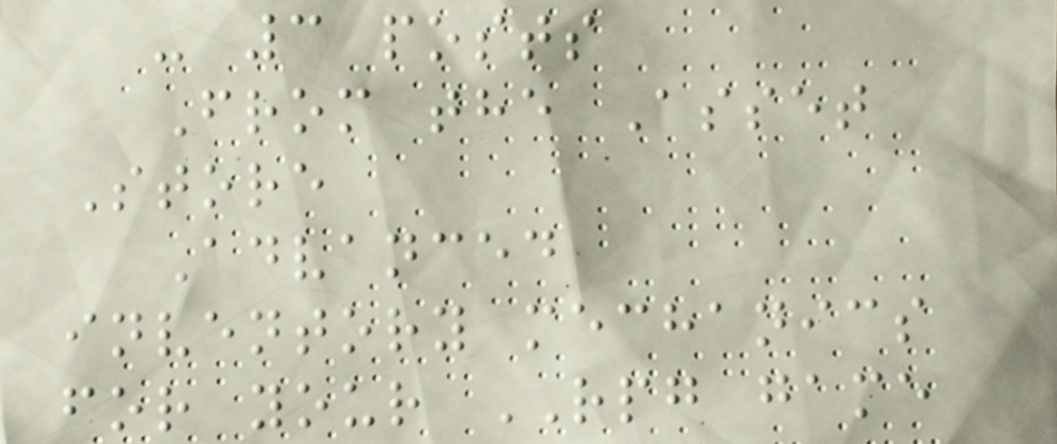- 3 posts
From the Asset
Store
Advanced
inventory mechanics
for your RPG game
